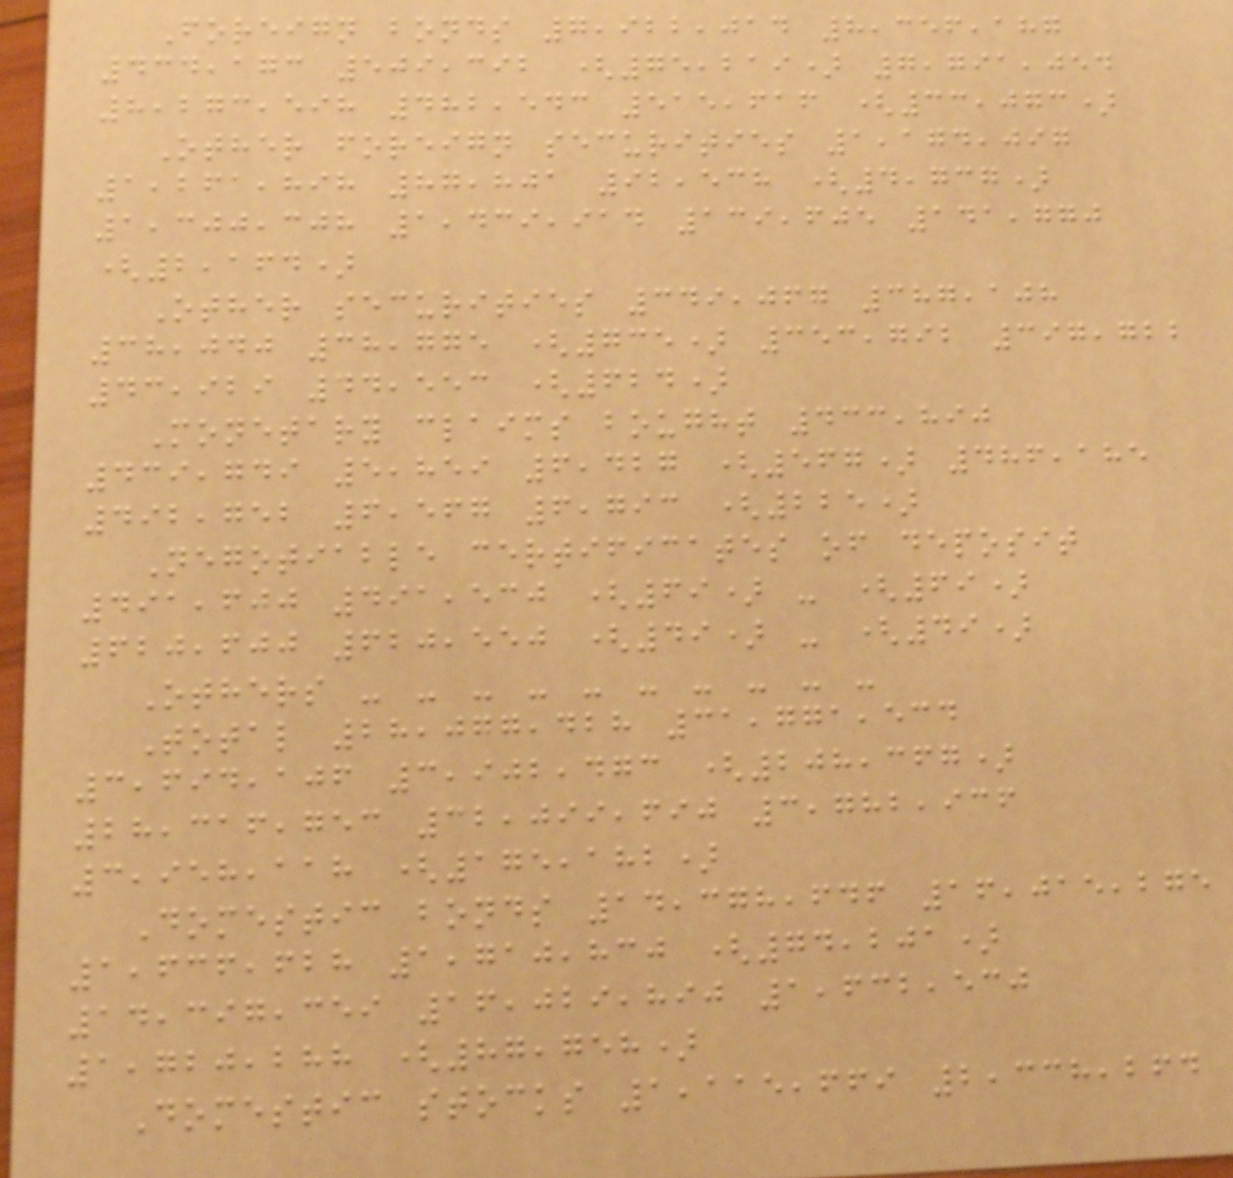Foreign bonds 7,922,014 8,356,187
434,173 509,392 (75,219) 7,791,054
8,273,598 482,543 515,616 (33,073)
Other foreign securities 1,174,097
1,261,898 87,801 92,538 (4,737)
1,300,308 1,439,914 139,605 141,770
(2,164)
Other securities 349,067 387,108
38,040 38,775 (735) 353,792 397,722
43,929 44,553 (624)
Monetary claims bought 433,890
439,749 5,859 6,427 (567) 486,185
492,752 6,567 6,793 (225)
Negotiable certificates of deposit
491,600 491,530 (69) - (69)
620,600 620,550 (49) - (49)
Others - - - - - - - - - -
Total 28,077,428 31,771,534
3,694,106 3,902,473 (208,367)
28,316,753 32,099,690 3,782,936
3,958,118 (175,182)
Domestic bonds 14,378,646 16,015,275
1,636,628 1,710,830 (74,201)
14,397,359 16,029,890 1,632,530
1,720,288 (87,758)
Domestic stocks 1,115,669 2,338,264
